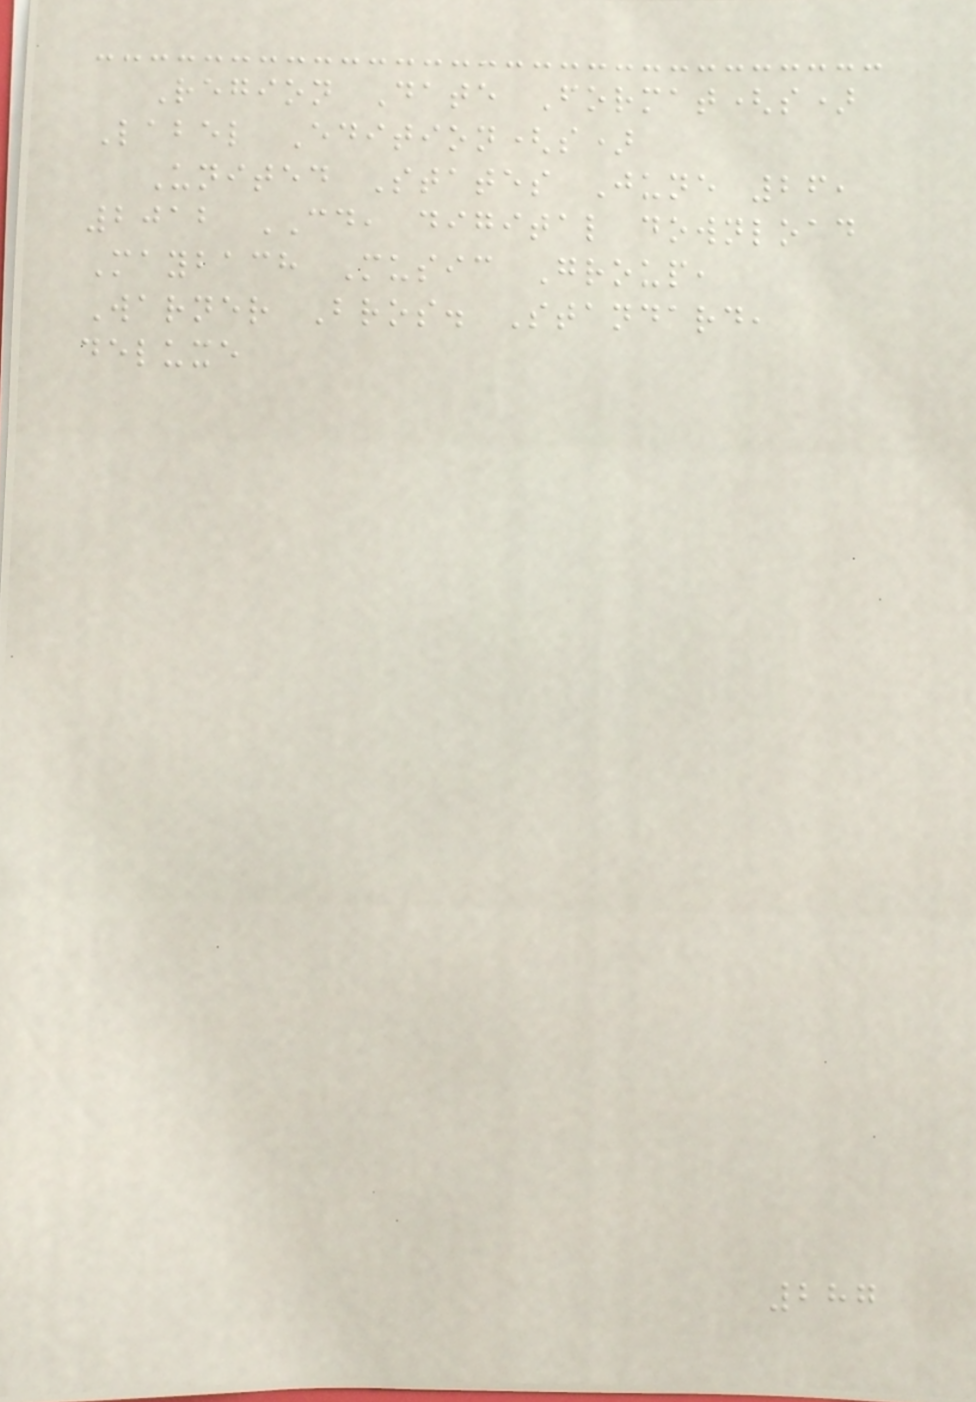Region Date Format(s)
Label Edition(s)
United States June 26,
2012 CD, digital download
Maybach Music Group,
Warner Bros. Standard,
deluxe
287
